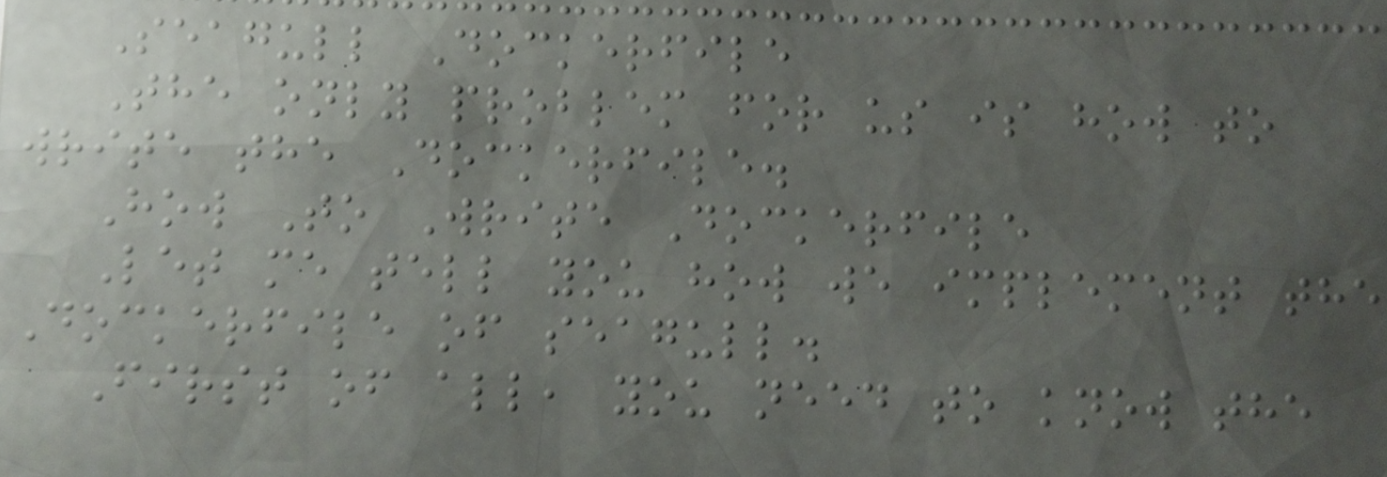Seagull Dockerfile
The only problem for us is how to
write the Dockerfile.
How To Write Dockerfile
Let me tell you how we implement the
Dockerfile of seagull.
First of all, you need to know the
